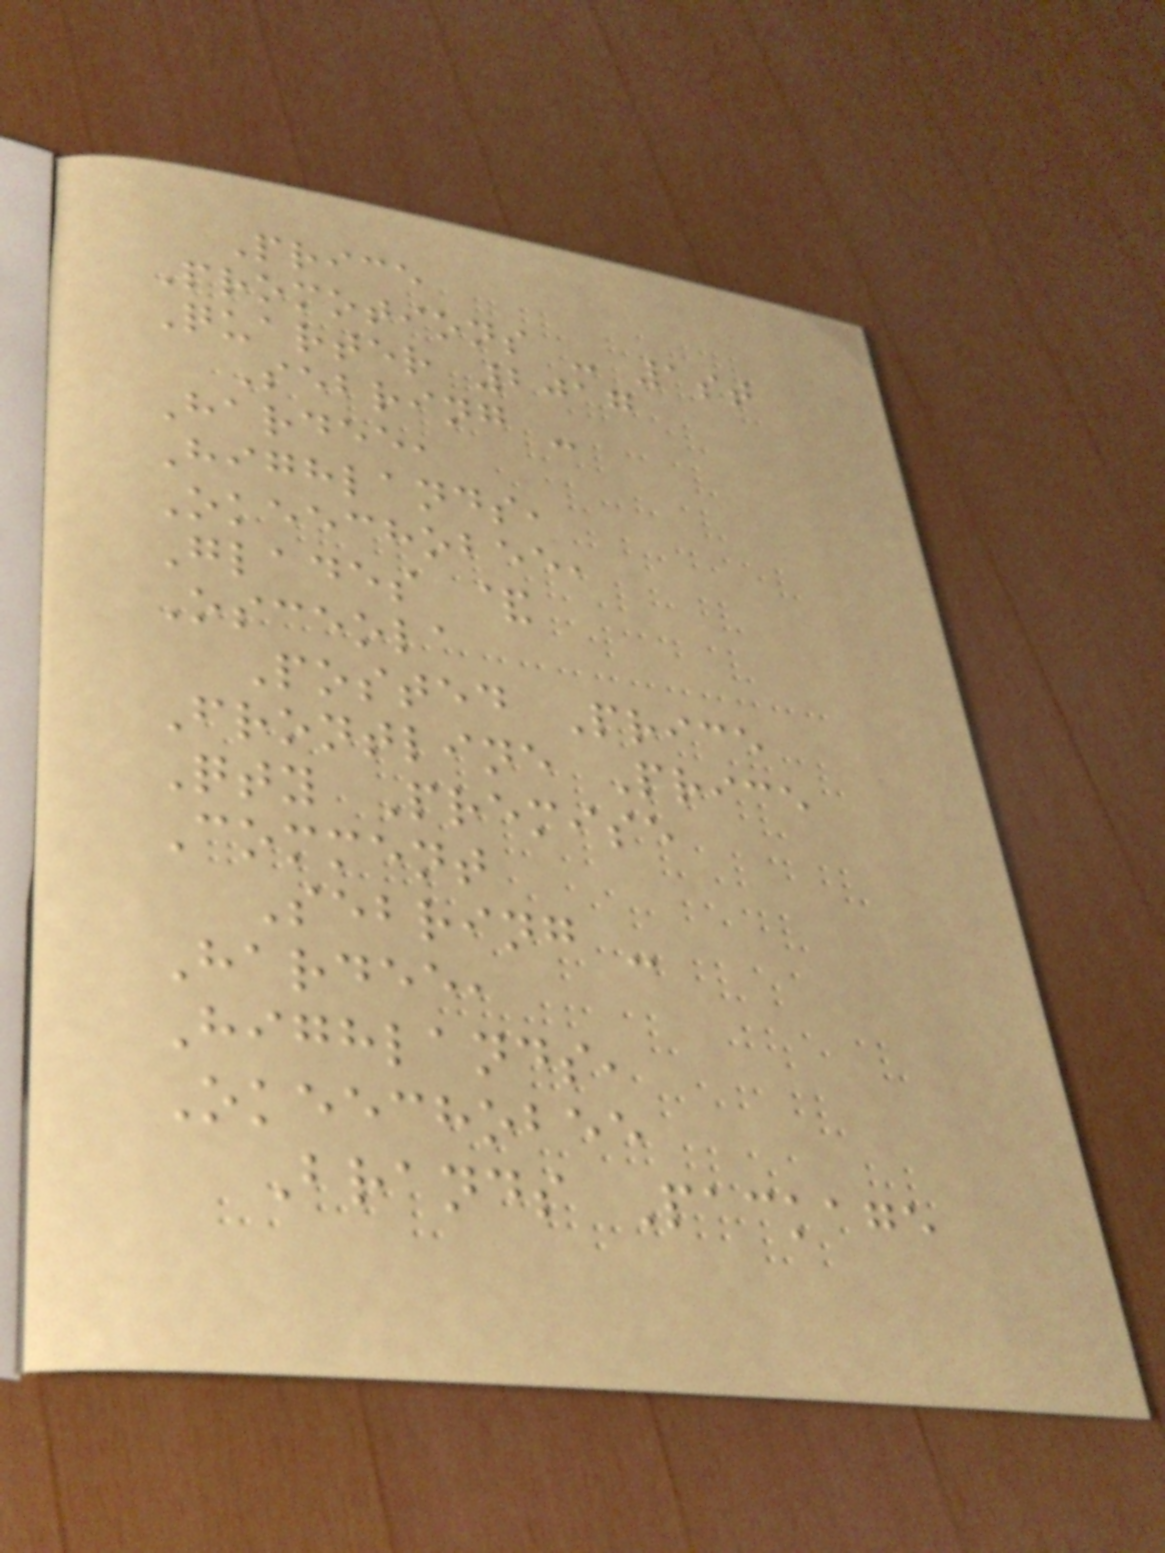Price
Promotions - 1st
Quarter 2017
Sebring -
Hardee,
Highlands,
Okeechobee,
Glades &
Osceola
Posted Price
Frontline Price
Qty Premise
Comment
Sebring -
Hardee,
Highlands,
Okeechobee
Brands Package
